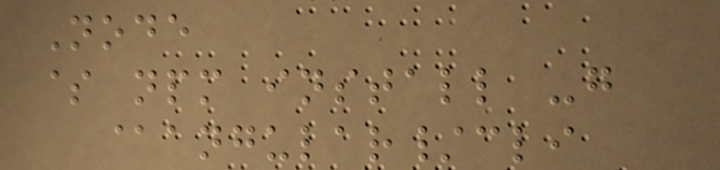Node
$ npm install -g
@angular/cli
